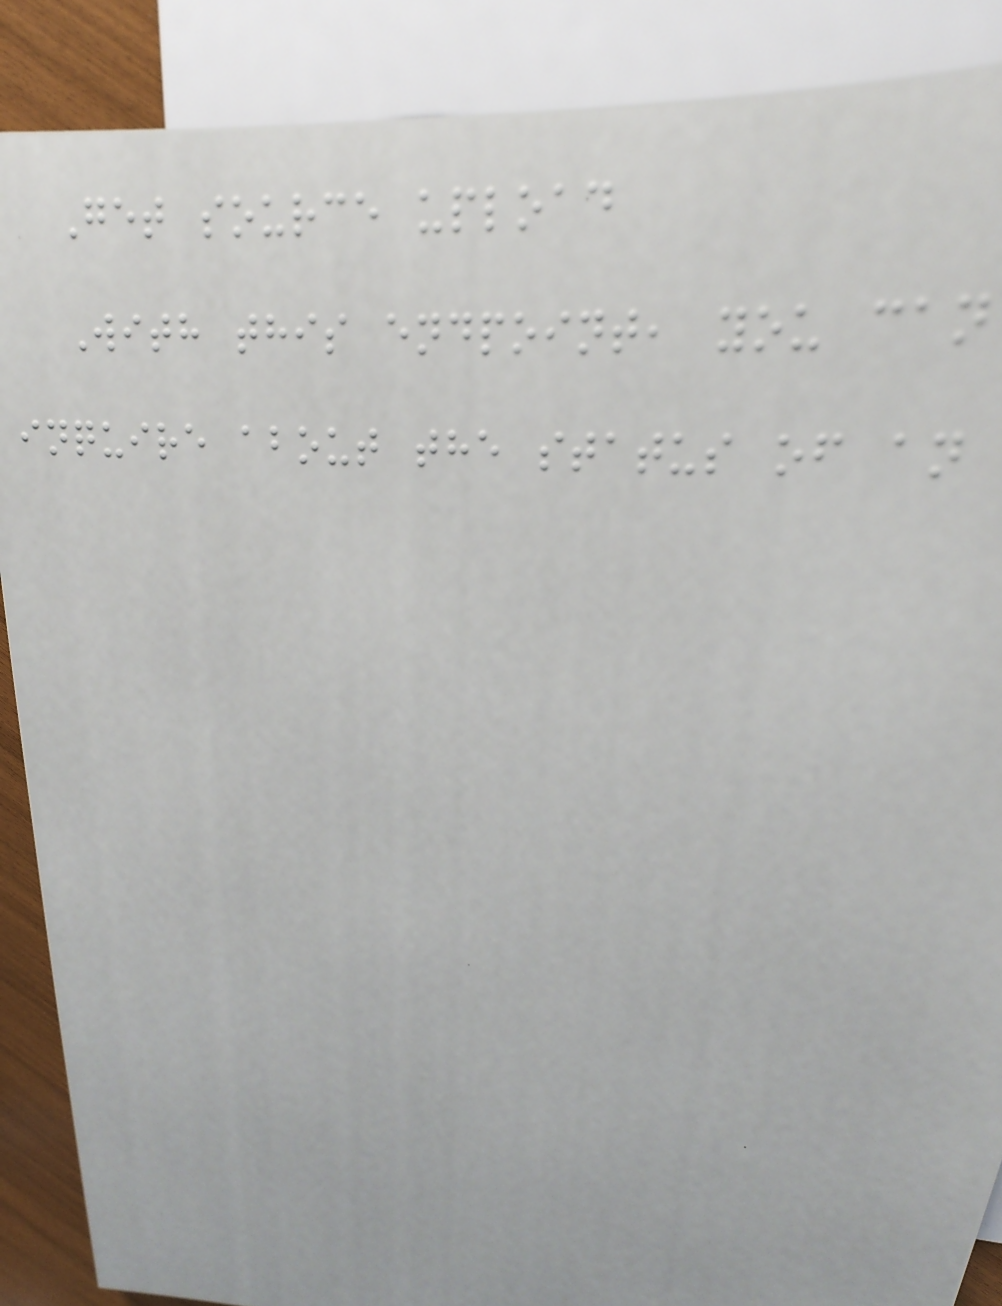Get source upload
With this endpoint, you can
inquire about the status of an
